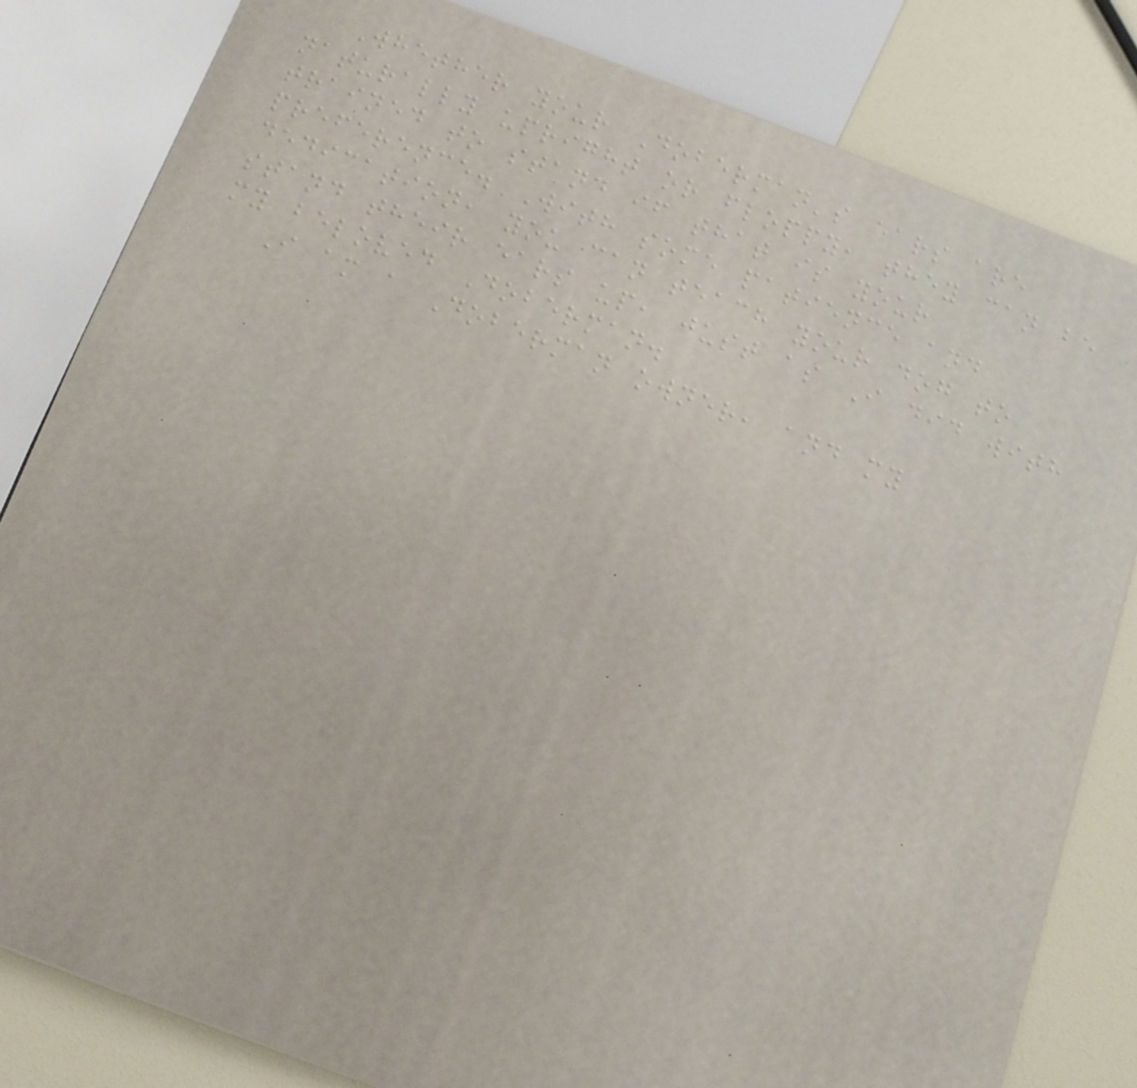Whether your Doberman's ears are
naturally upright or floppy, they can be
trained to stand if that is your
preference. With some patience and
dedication, you can teach your dog to
stand their ears up, just as I did with
my beloved Doberman.
I am a Doberman owner, and my
